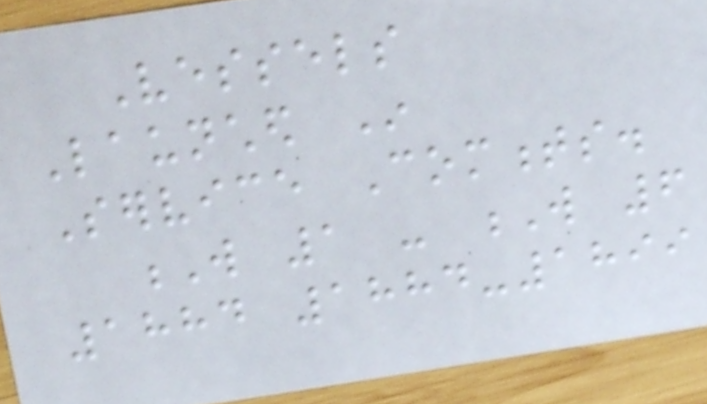Vessels
Launched In
Service Comments.
W 1 - W 6
1884 1884-1899
